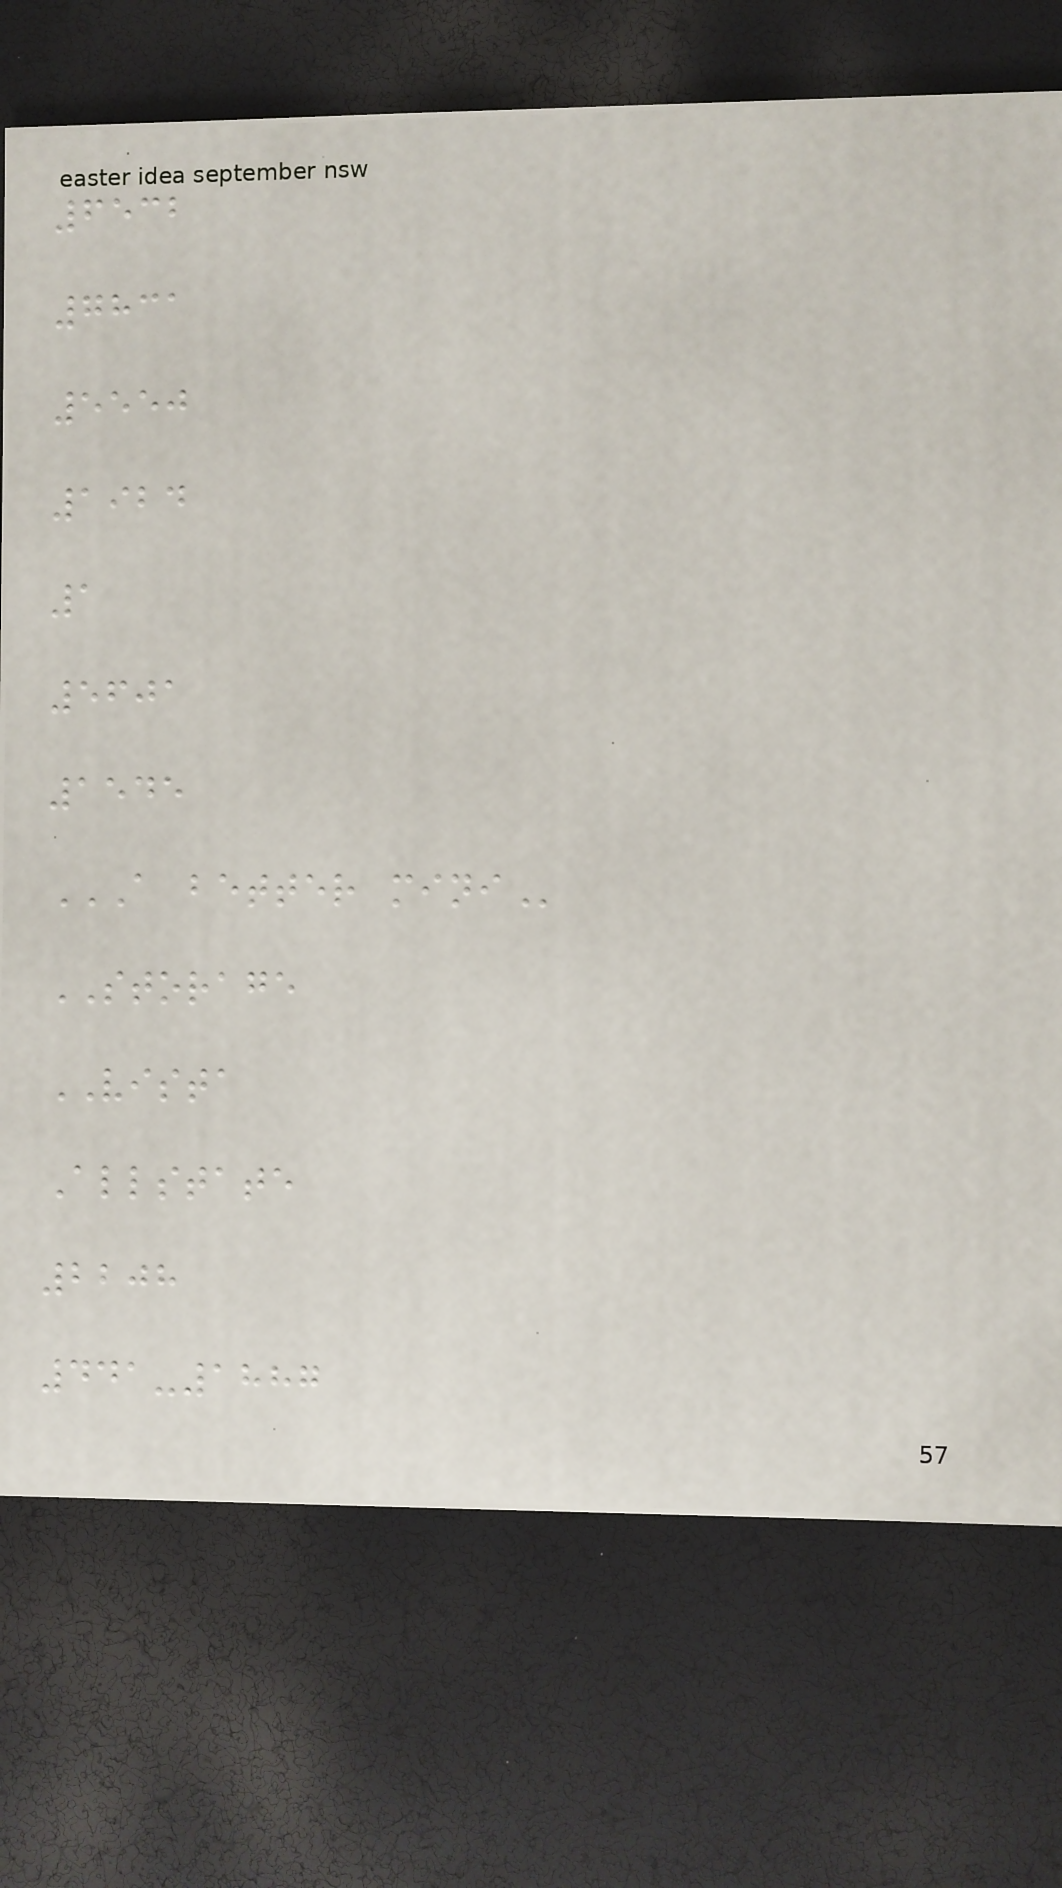6532
7831
5550
1924
1
5601
1545
A BETTER MINI
STORAGE
VISTA
Allstate
2208
441-1887
